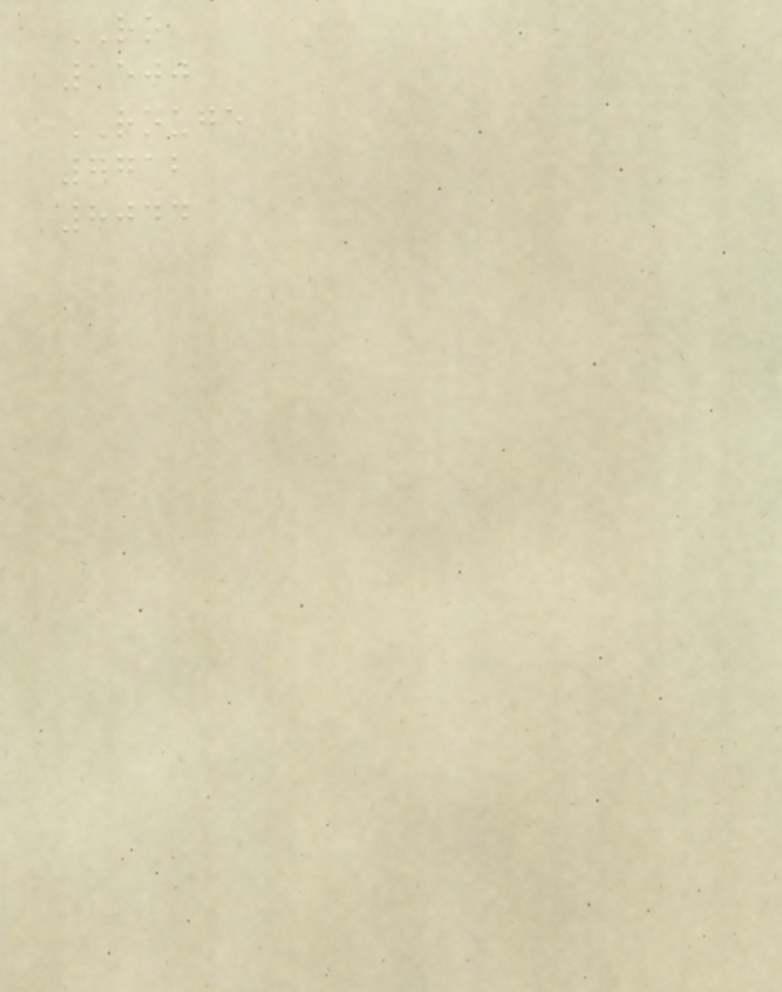RO
1500
ROUGE
7712
8044
